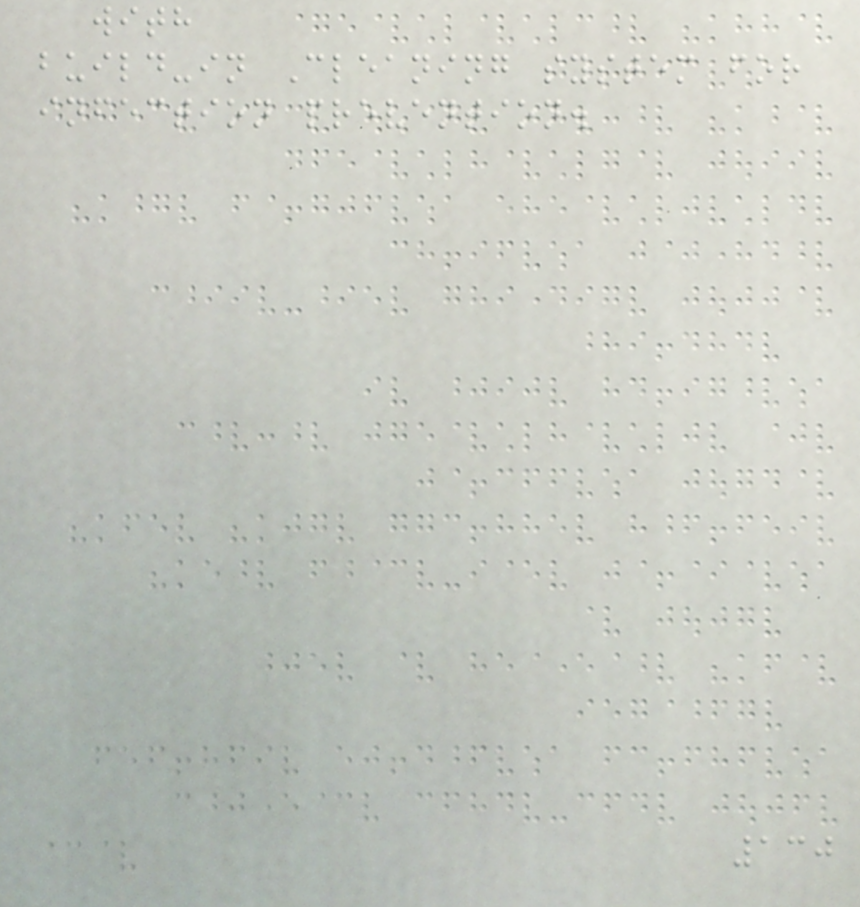with
build-in Cleaning system for
infection prevention.
130
